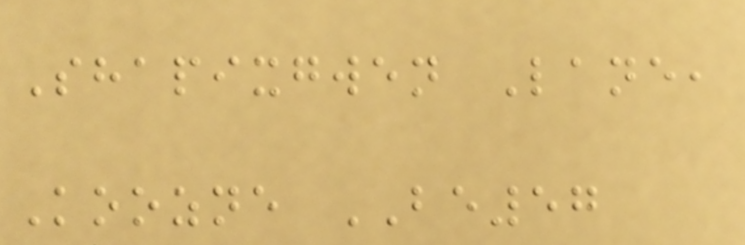Shapixgwen Lane,
Koozne BE57
